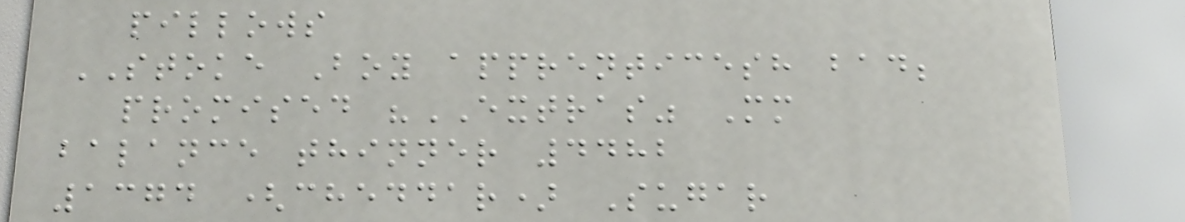pillows
STOKE Boy apprenticesh bad;
promised "EXTRAS" Mm
balance thinner 4482
1374 (cheddar) Sugar
